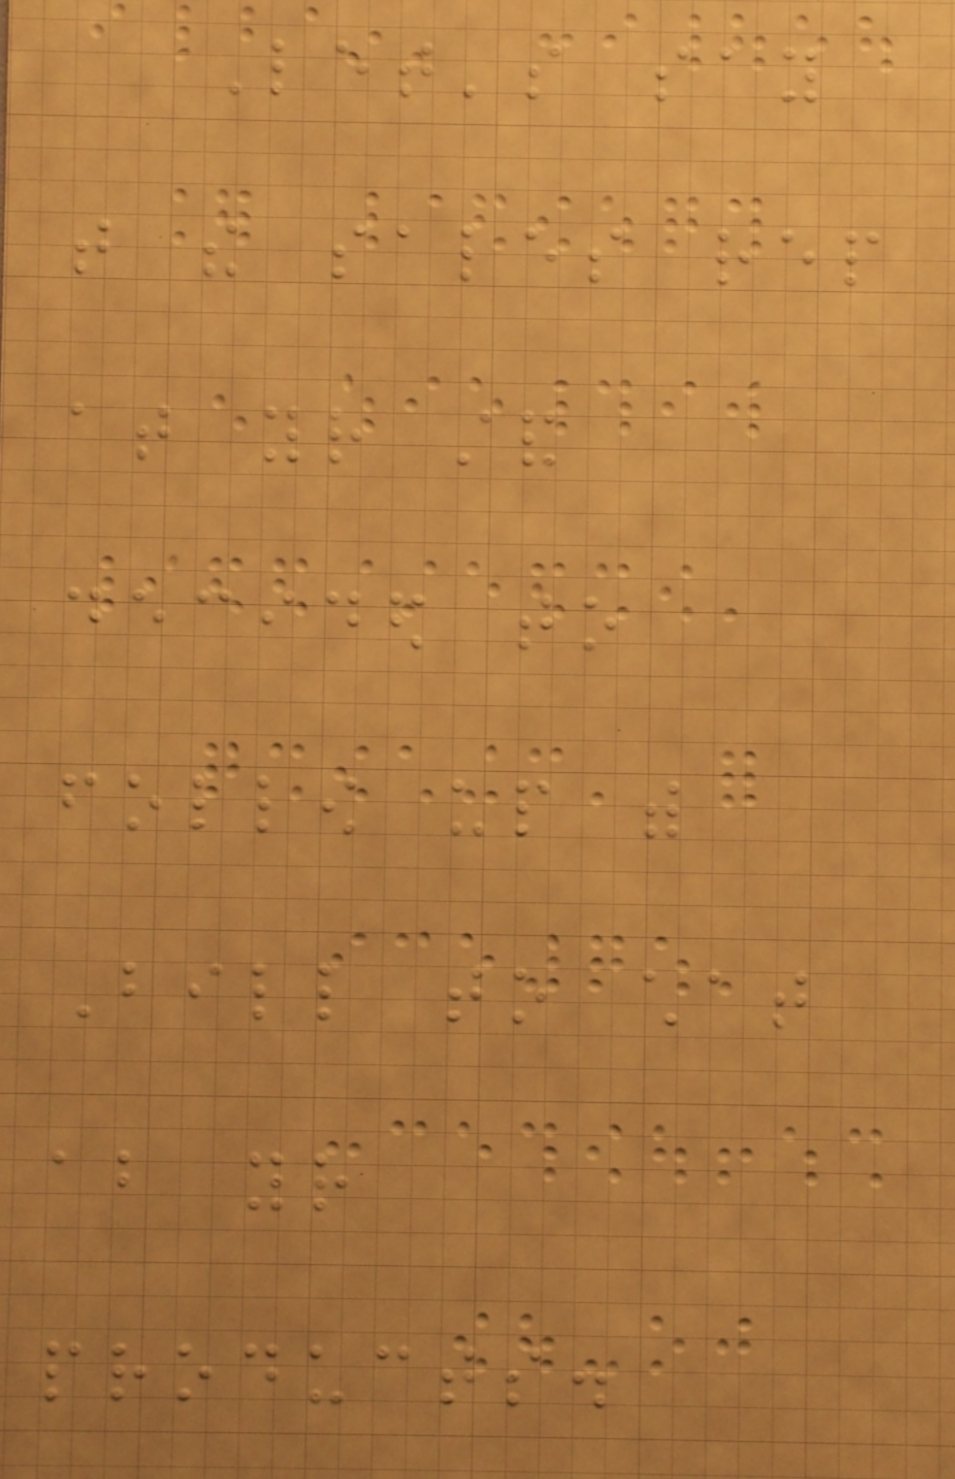Let's say
that the sales rep
at your stand
decided to
follow up with
Bill to chat
about your
products.
